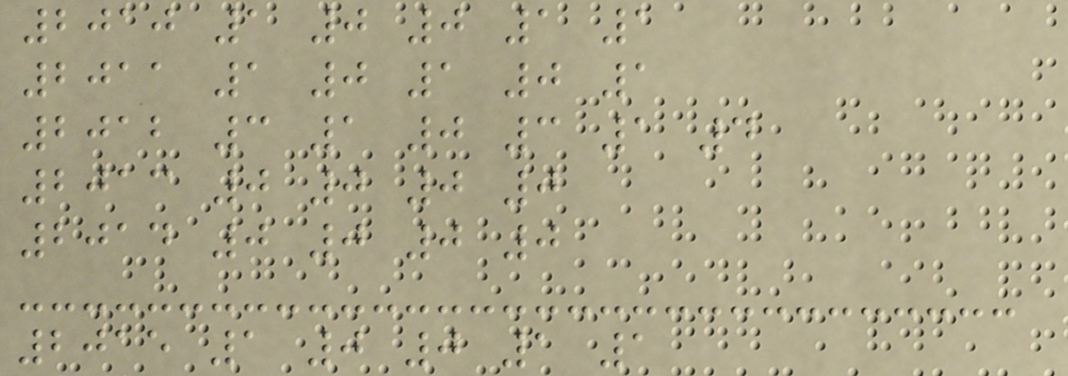2010 1 0 0 1 1
2011 1 0 1 0 1
2012 3 1 0 3 1 4
2013 0 0 0 0
2014 0 0 0 0
2015 1 0 0 1 1
